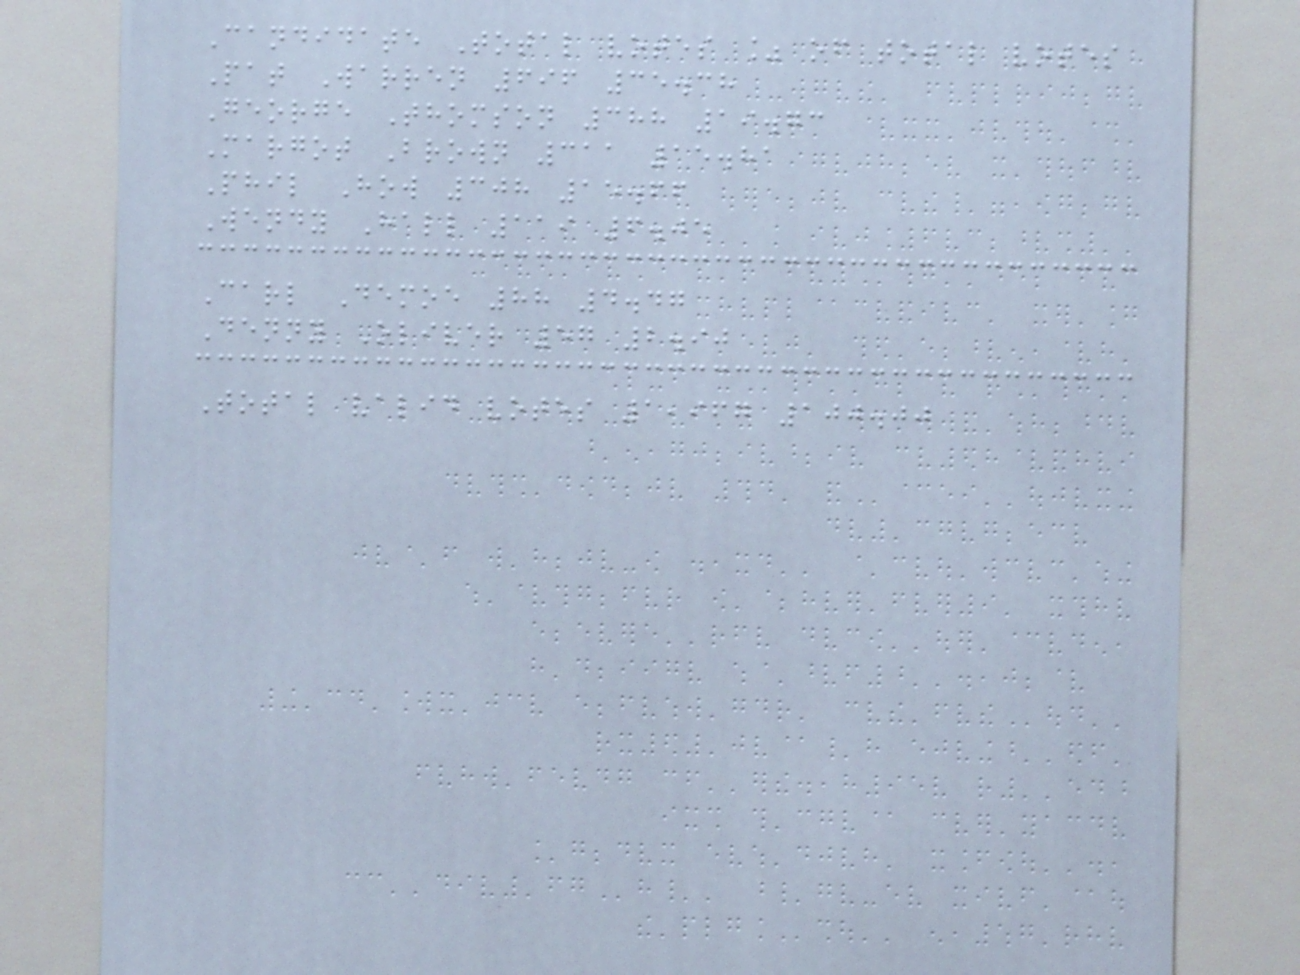Candidate Total votes % of total votes
Pat Warren 696 35.38
George Thomson 388 19.73
Margot Brown 311 15.81
Phil How 308 15.66
Wendy Hall 119 6.05
Carl Demoe 88 4.47
Denny Oliver 57 2.90
Total valid votes 1,967 100.00
